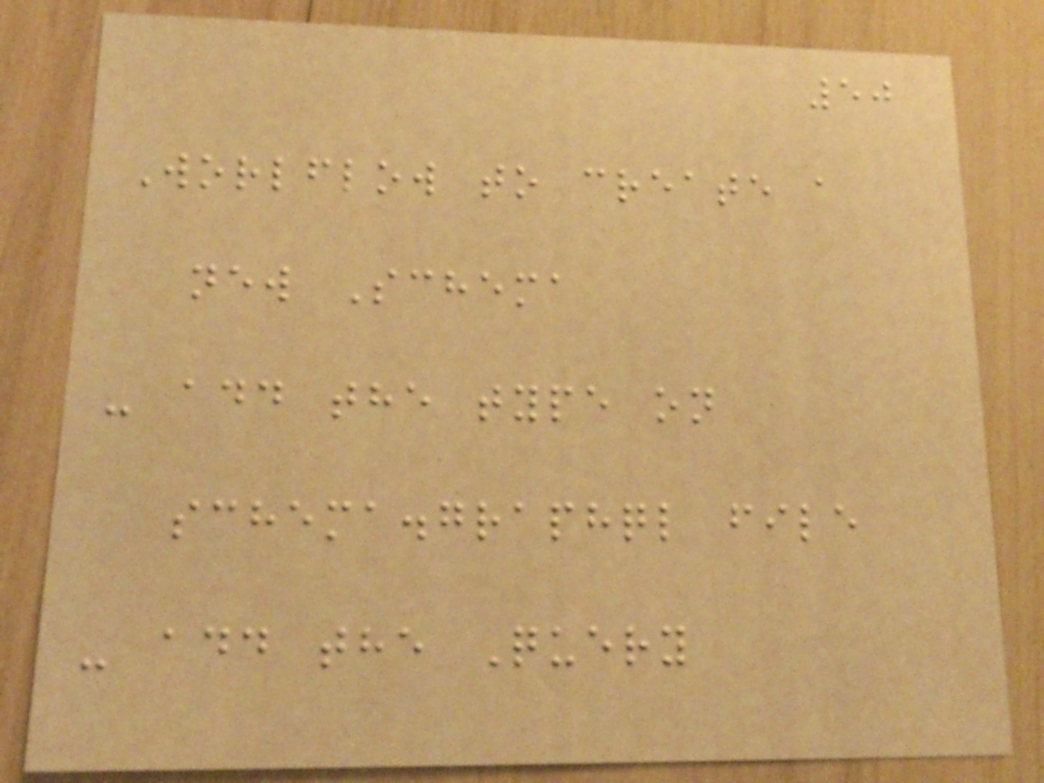50
Worlflow to create a
new Schema
- add the type on
schema.graphql file
- add the Query
